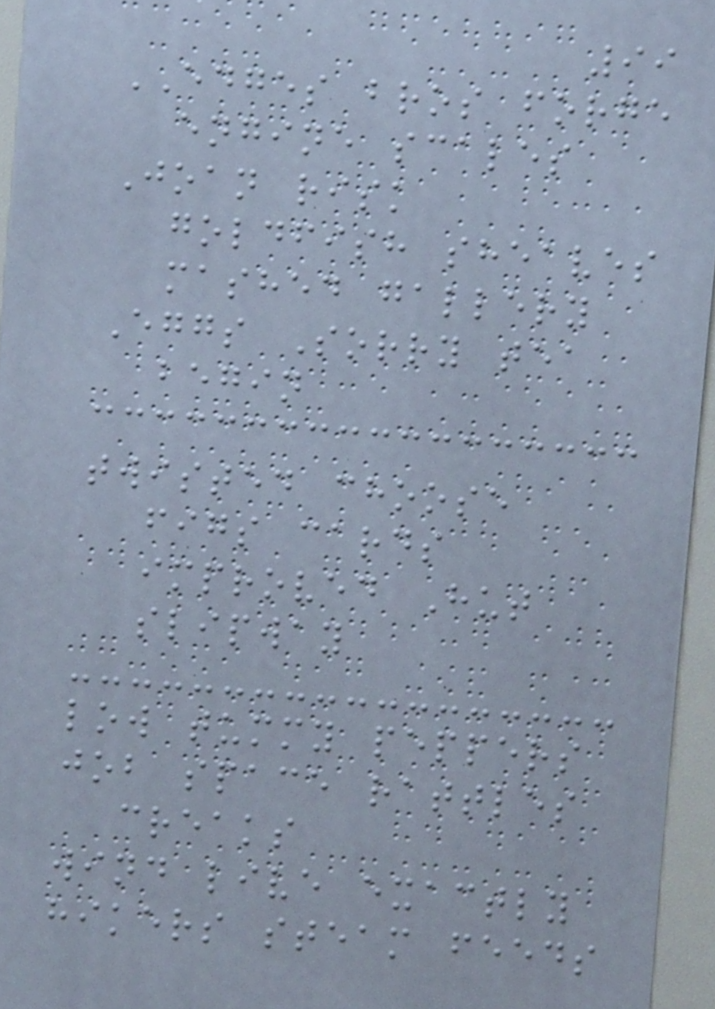99
EDGES bros forge
engine scales
Joan risk
goldfish sheaves
mashed gallery
Eggs Sorry tea
begin
twisted choose
figs cards
improved Hut
slipway
low tummy peppers
job space rattles
creaks
wind live exactly
hikers steam feeds
